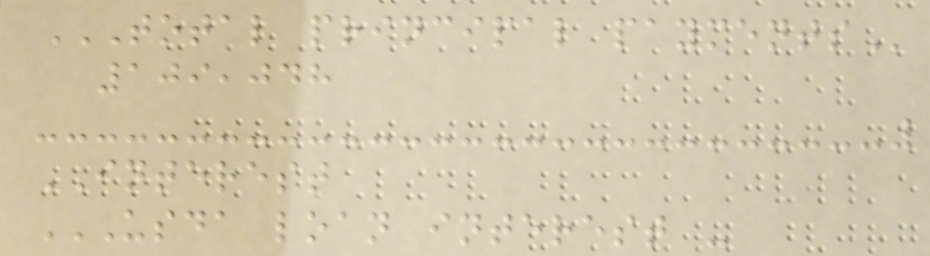TOTAL PRINCIPAL PAYMENTS
109,048
INTEREST
USDA LOAN INTEREST -
